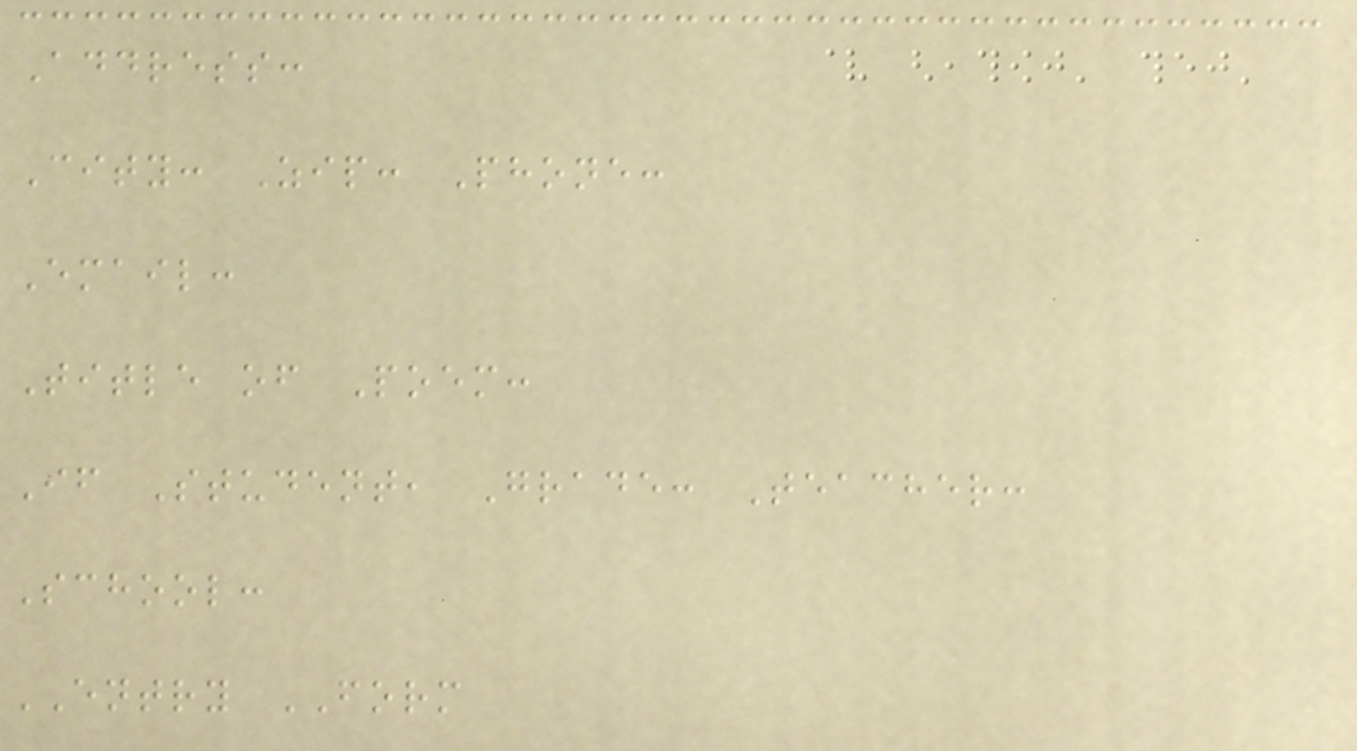Address:
City: Zip: Phone:
Email:
Title of Poem:
If Student, Grade: Teacher:
School:
ENTRY FORM
